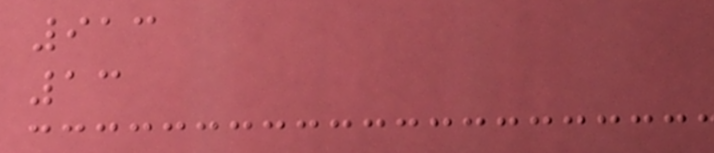913
13
